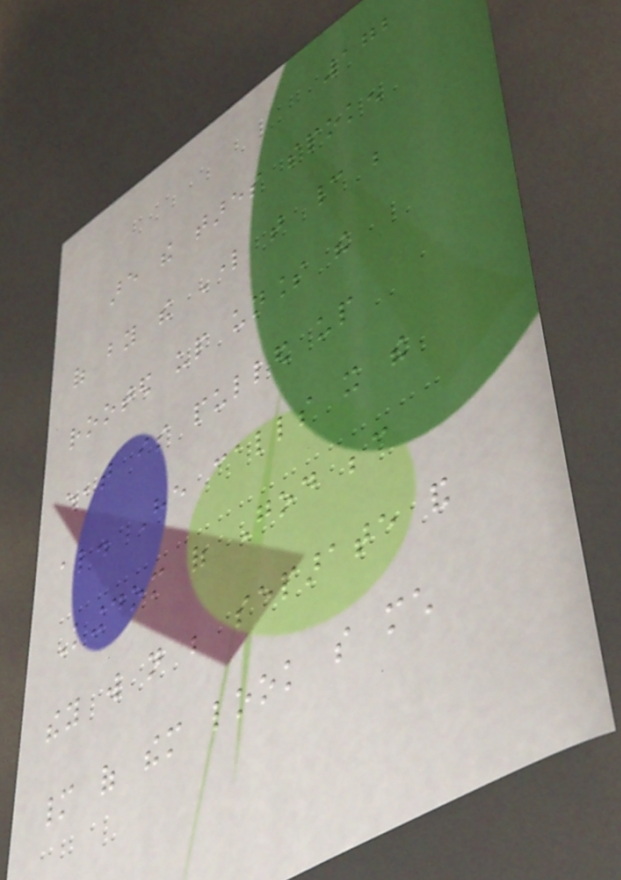172
are the tares spoken
of by the Lord that cannot be
rooted up unless the
wheat is pulled up
also. He calls it the
Kingdom of God because
they will not be separate and
many of them look so much
